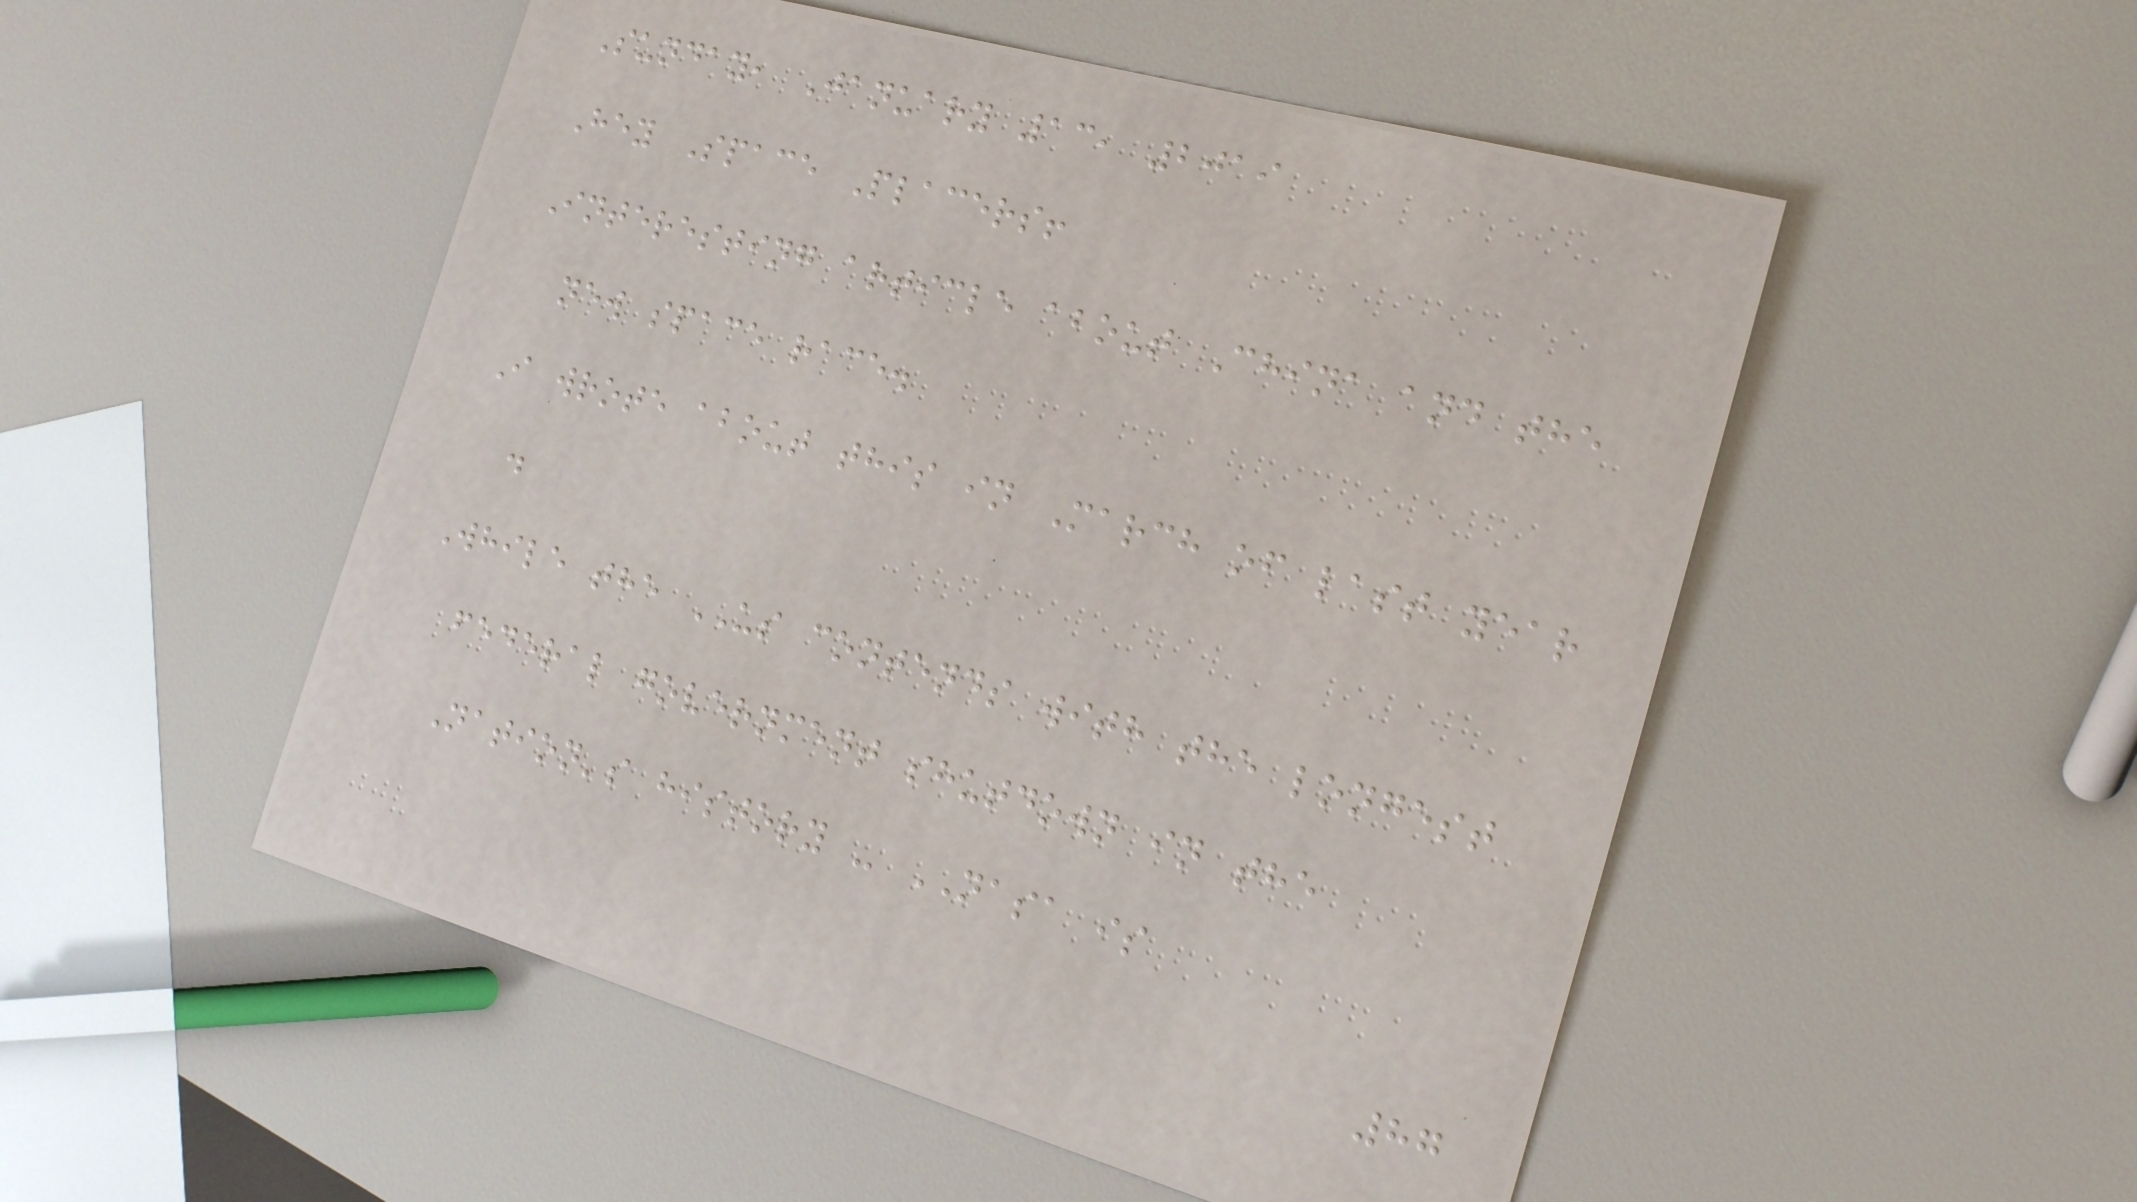Sunday, January 13, 2019
Hey Space Placers!
Interesting article about China and the
new space race.
I wrote about this in March of last year
.
While the US contends with the longest
federal government shutdown in the
Nation's history - NASA is
87
